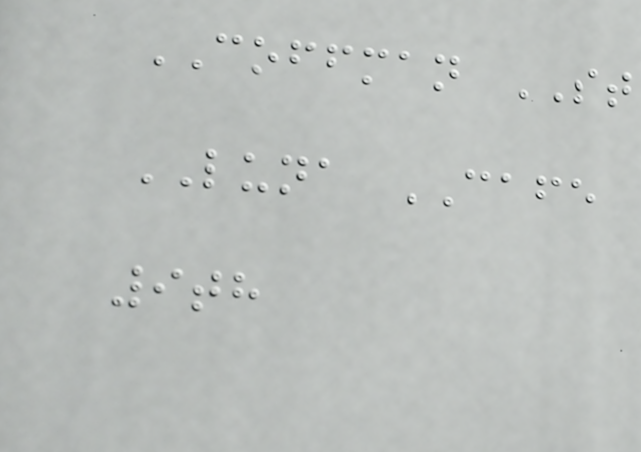COFFMAN ST
LUNA CAFE
9th
